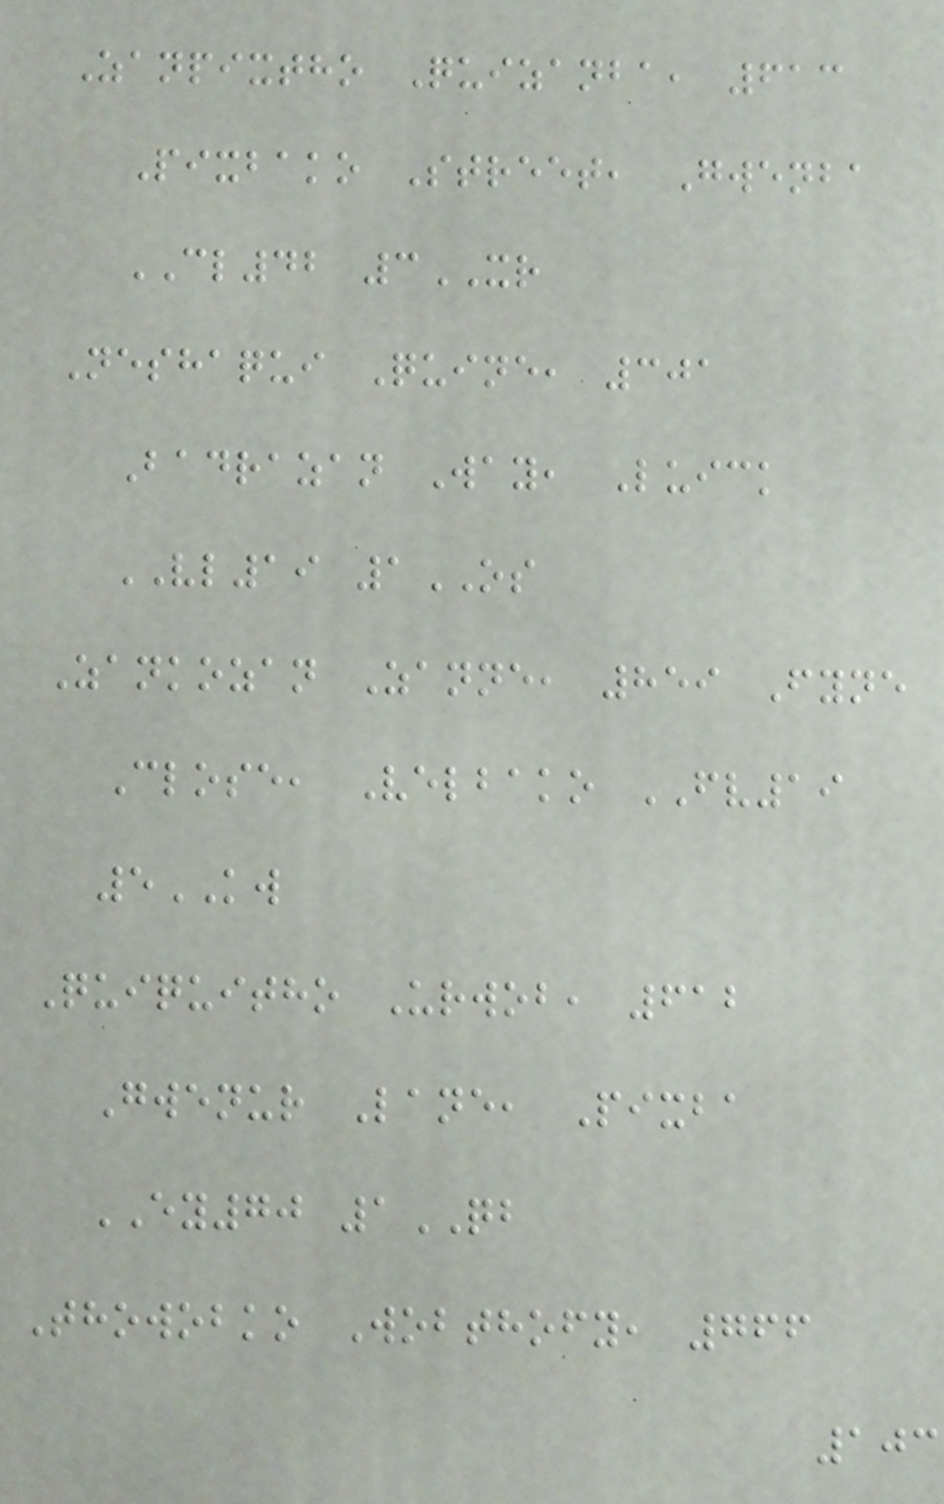Zanpixtho Quizanba, 613
Pixbako Street, Gwenba
CL42 3XR
Neshaqui Quine, 301
Badrazan Way, Luick
VL19 1OS
Zankozan Zanne, 859 Fyne
Close, Velbako FV19
5KW
Quiquitho Urwob, 612
Gwenur Lane, Pixba
EY70 1QB
Thowobko Wobthofy, 766
103
